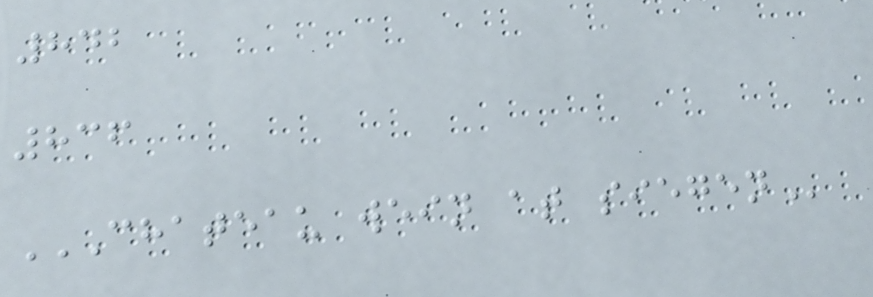842
836
CHATEAU WEIN AT SIEGEN
